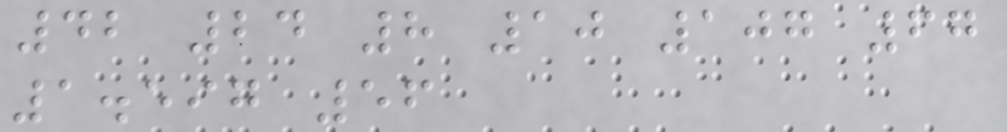42 24 8 10 107 67
1.597 56
